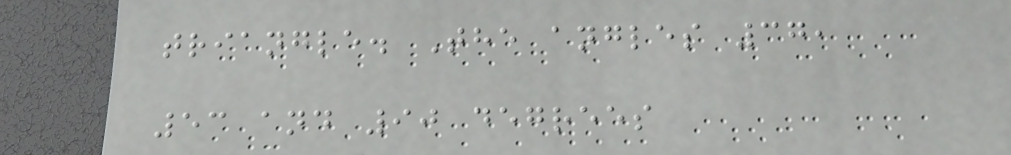triangle. The angles 37,
53 and 90 degrees
